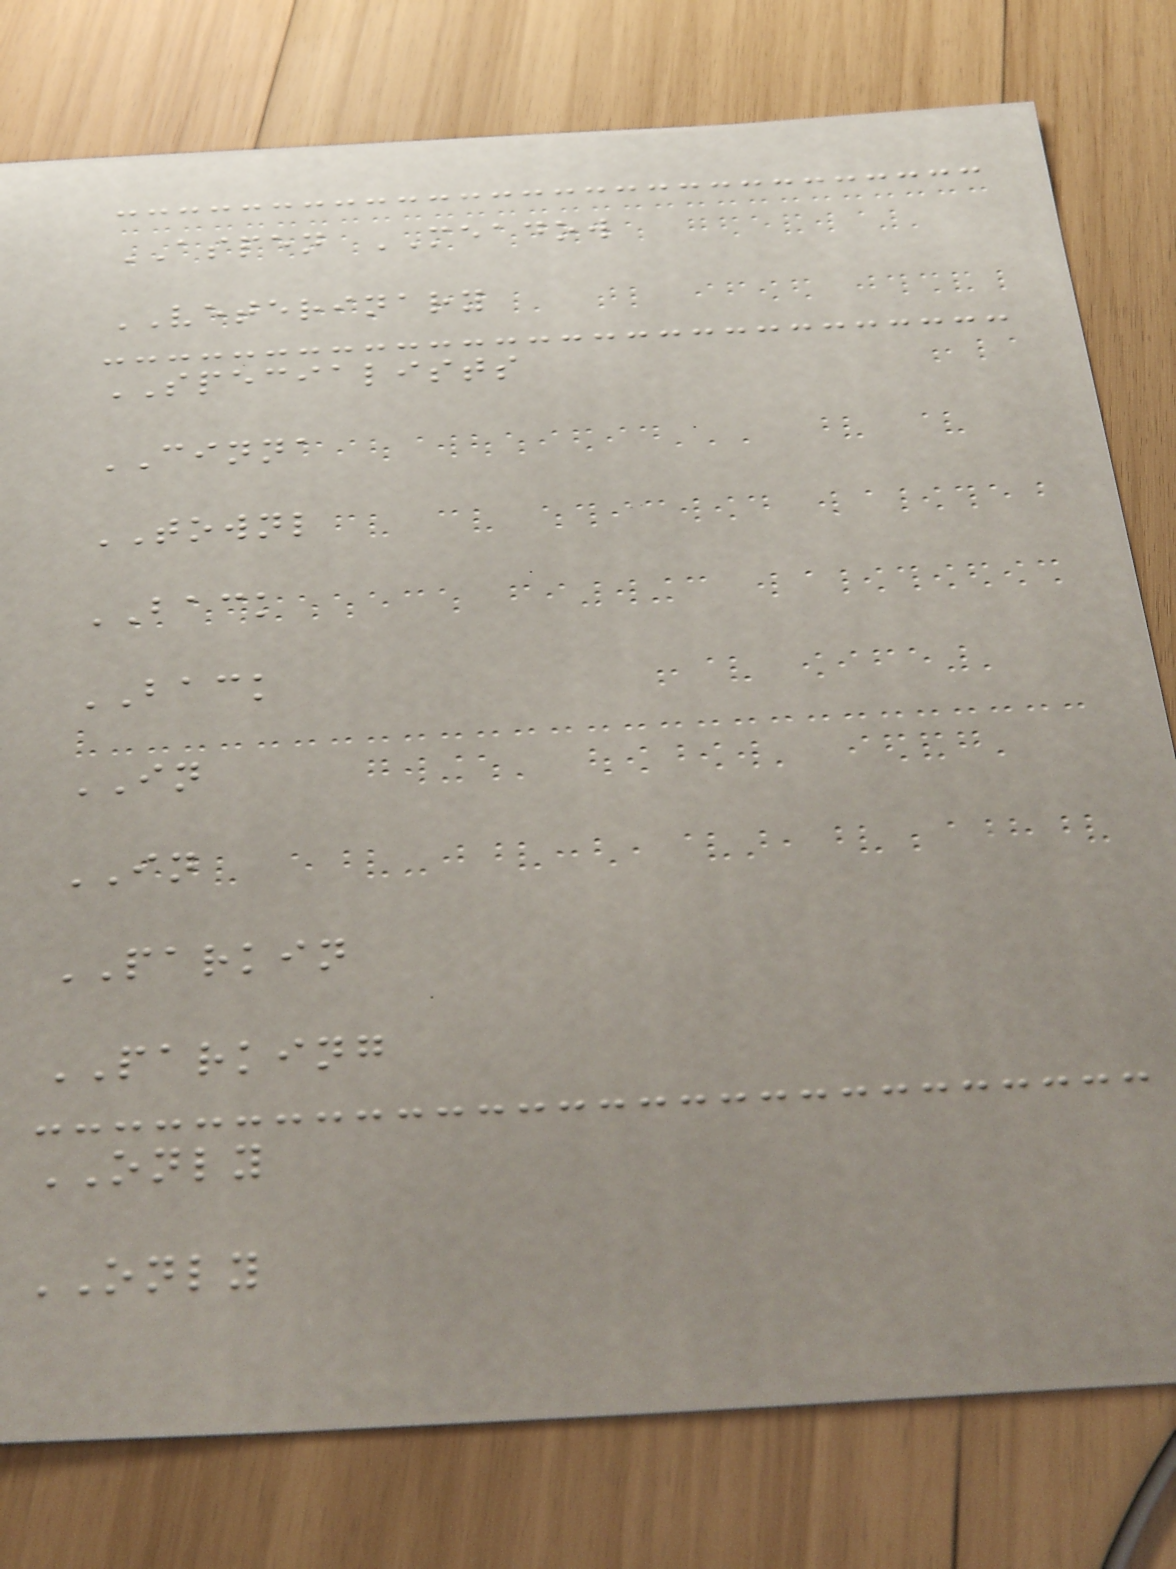ASPEN MEADOW
VETERINARY
SPECIALISTS
CINNA
TOWNL
BACK
BACK
IN
IN
PARKIN
PARKING
ONLY
ONLY
